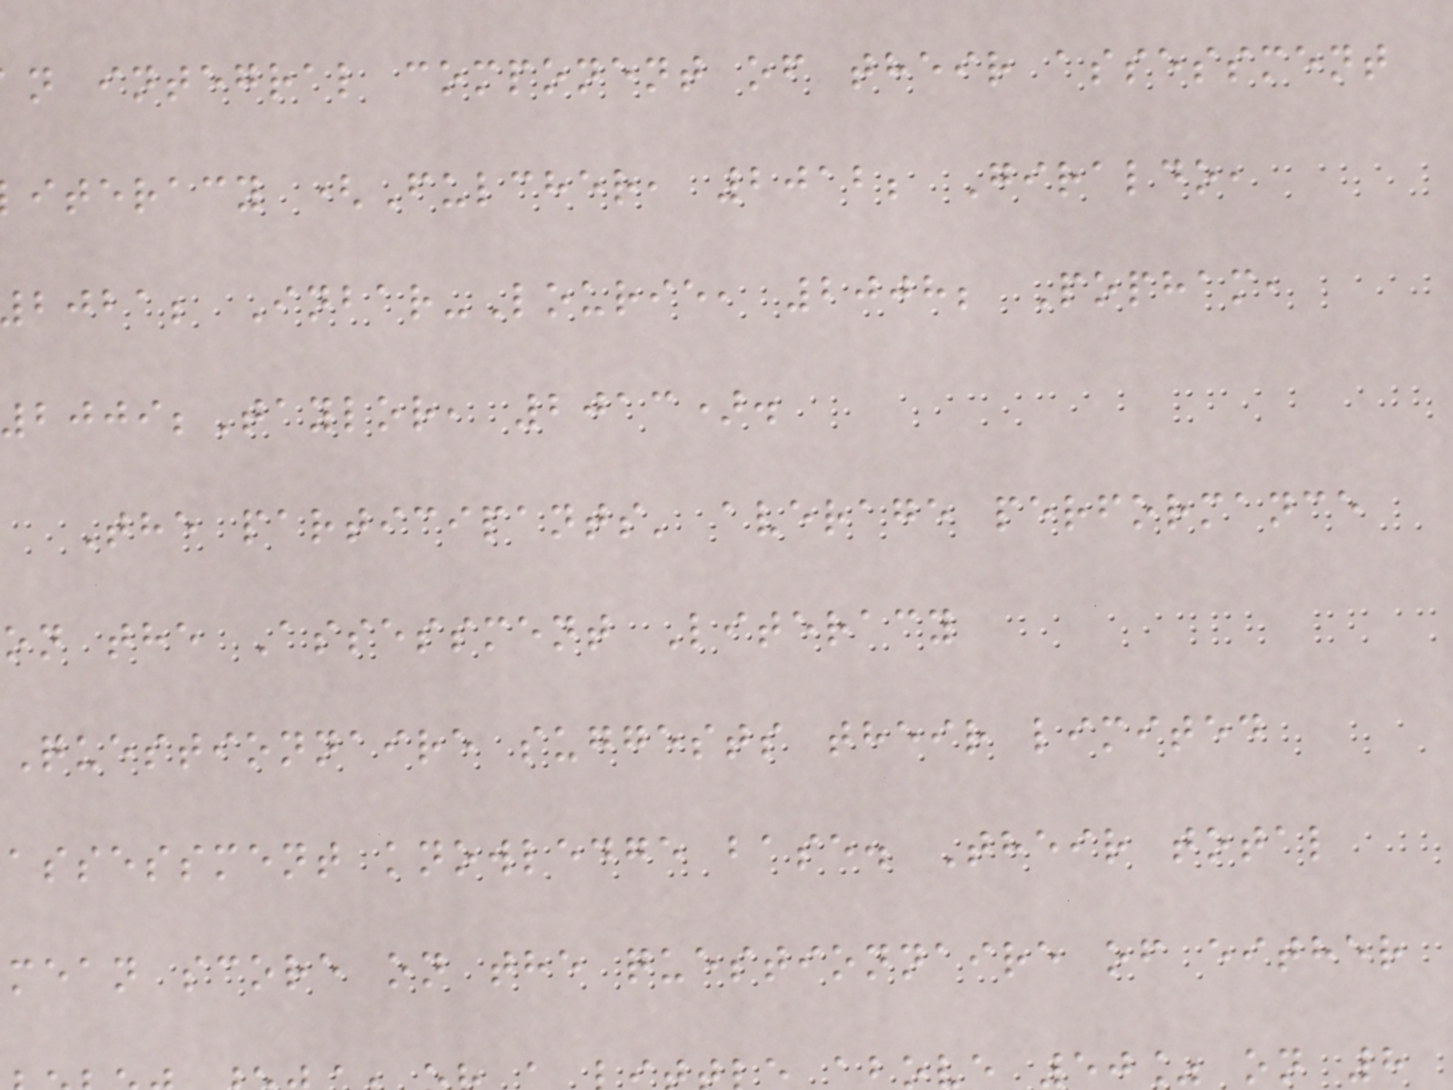n integral component of their assessment
iteracy (Fulcher, 2012; Giraldo,
bjba; Inbar-Lourie, 2008; Popham,
2009;Taylor, 2013).
The participants' average performance
on the Assessment Literacy
Questionnaire suggests their limited
assessment knowledge base. Their total
mean score on the questionnaire of either
e 50% on 8
